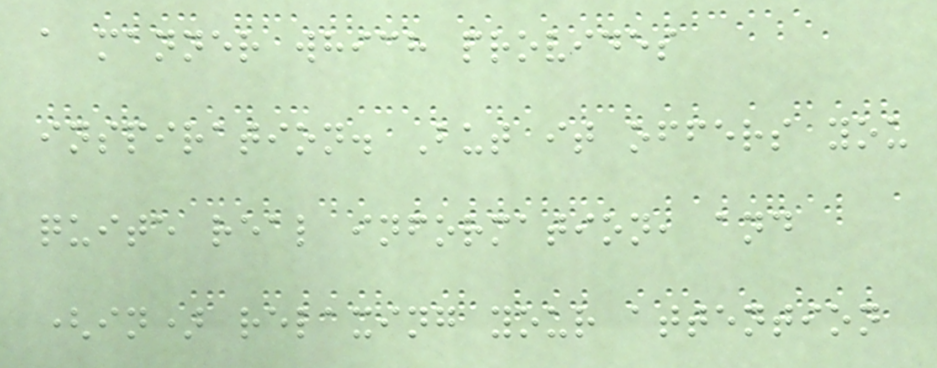a manner which provides
inspiration. But it offers you
quite real information, and
(in) relaxing your attention
